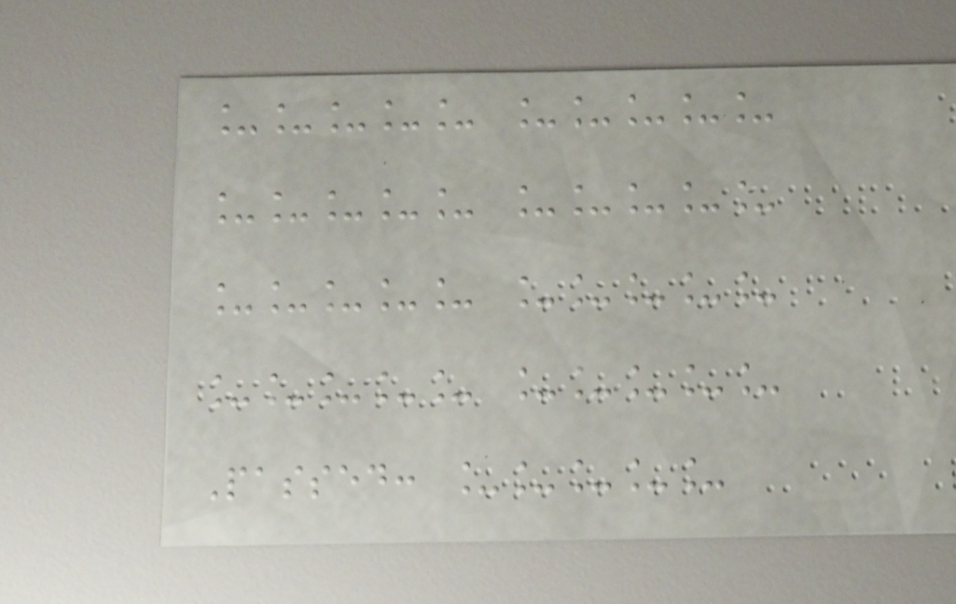_____ _____
_____ _____
_____ _____
_____ _____
Passed: _____
